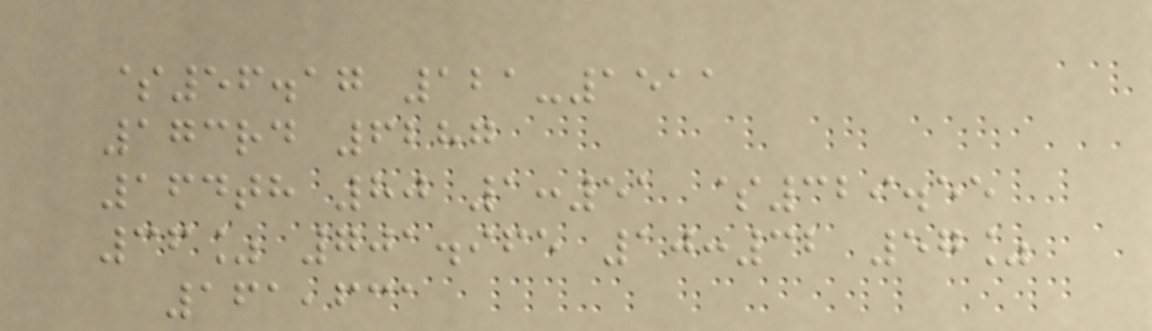$56.17 121-1511
173rd 6287
164th 80 1:51 $329.55
36% 701.965 10:32 57%
161,631
